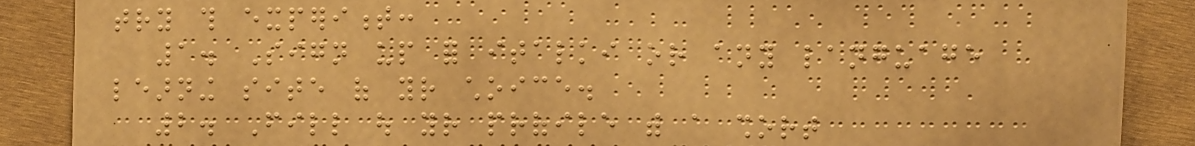try this experiment:
1. Sign up for italki or any language
learning site of your choice.
2. Fill out your profile with a short
